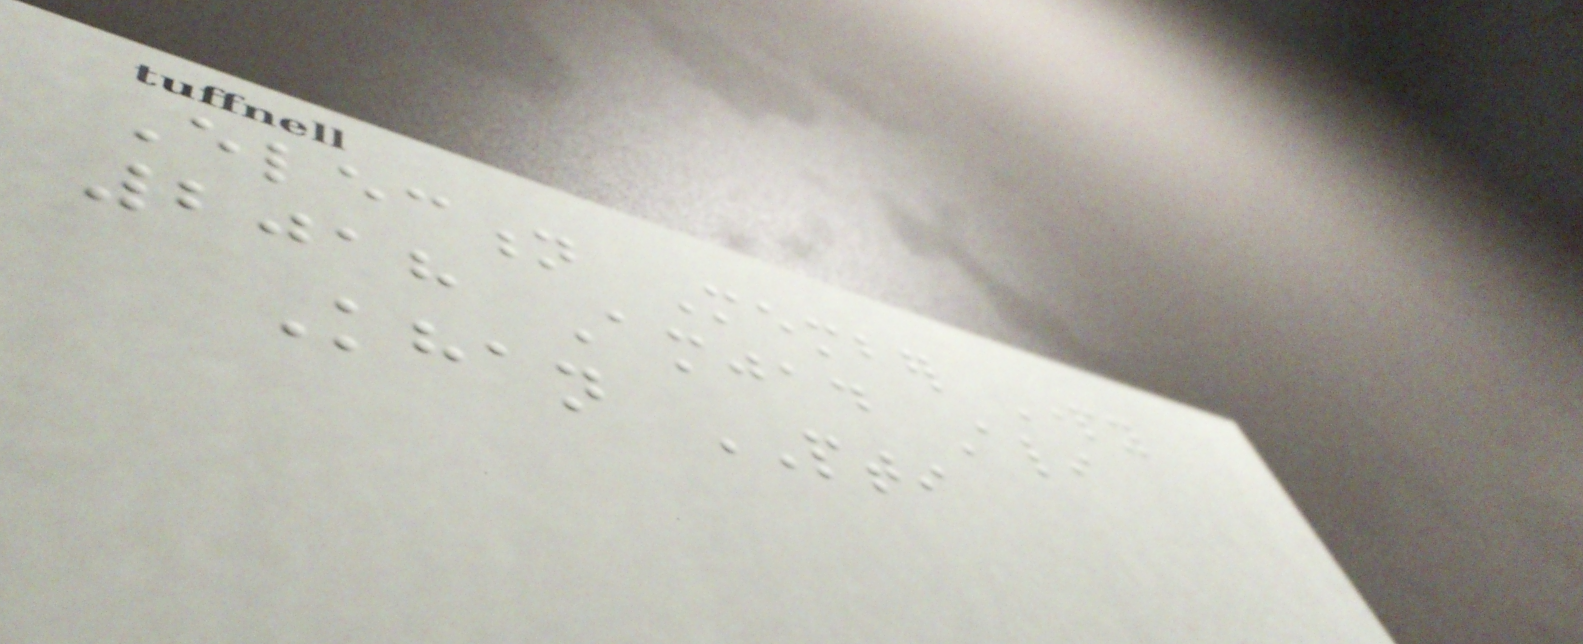Election Member Party
2018 Amjad Ali
Khan PTI
